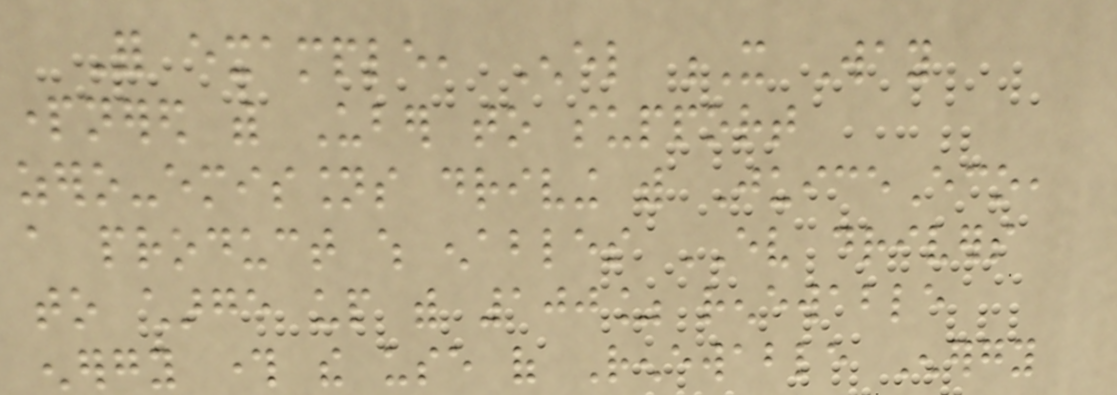For example, Enel X Way
partnered with Uber to support
zero-emissions driving with JuiceEco,
a product which enables EV drivers
to charge up with 100% renewable
energy through the use of Renewable Energy
